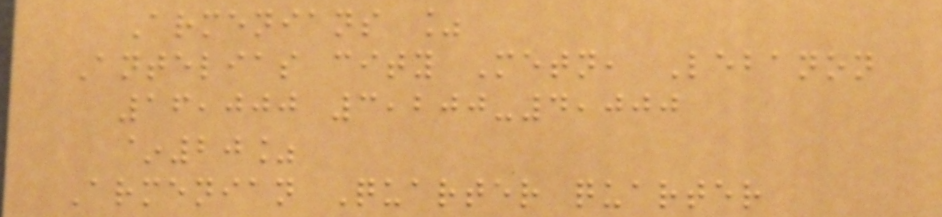Armenians %
Antelias city Metn, Lebanon
16,000 3,200-4,000
~20%
Armenian Quarter quarter
